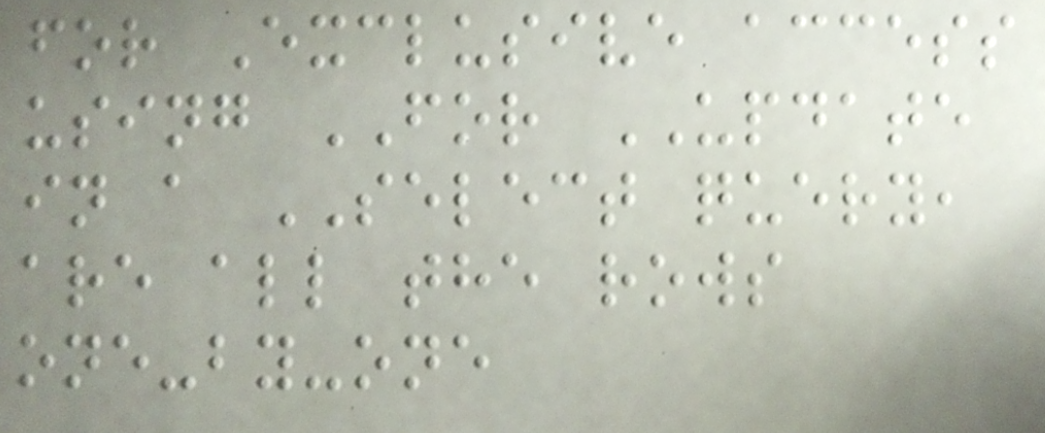for Exclusive access
using FOR UPDATE
in a SELECT query,
are all the rows
one-by-one
